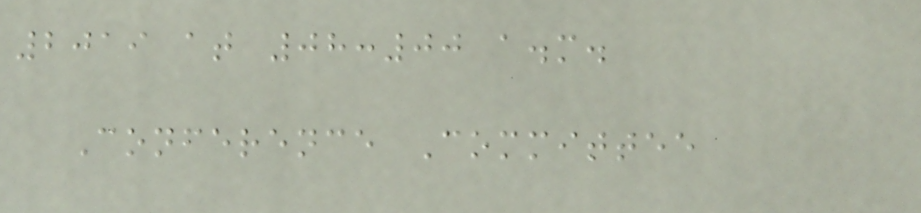2019 at 08:00 a.m.
Conference Committee
